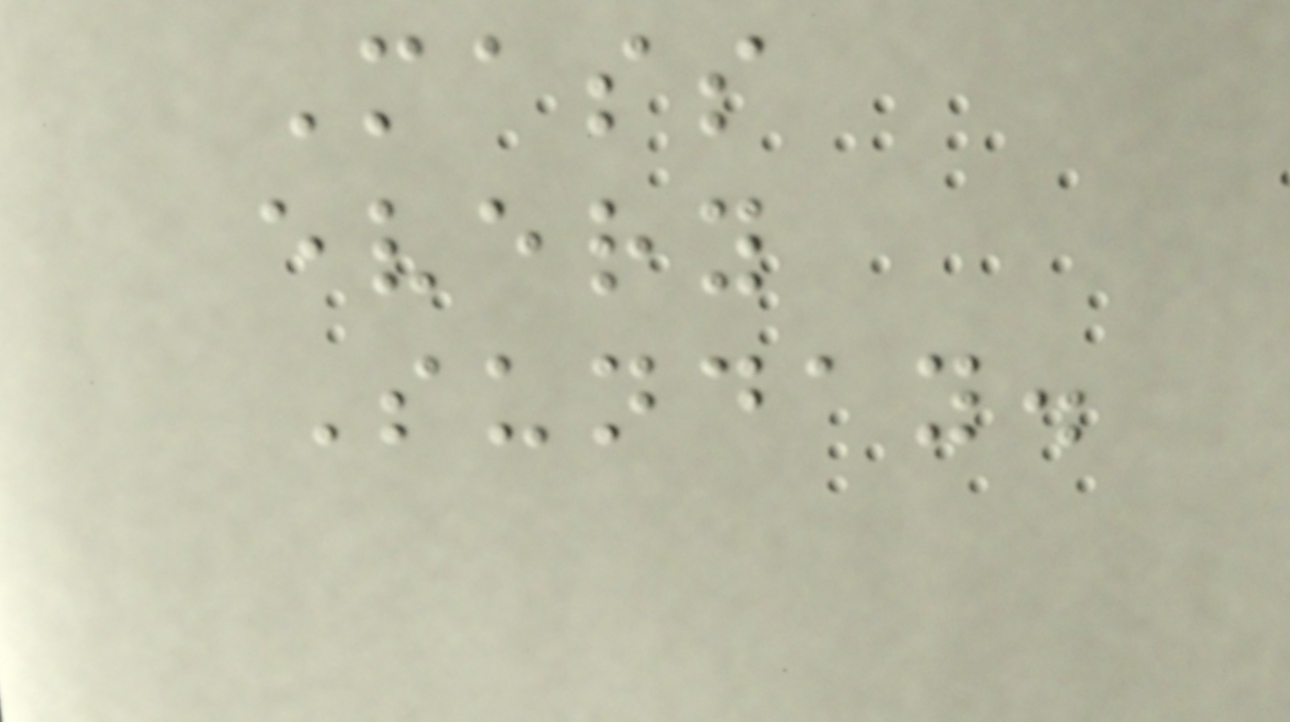Mass
every
Sunday.
